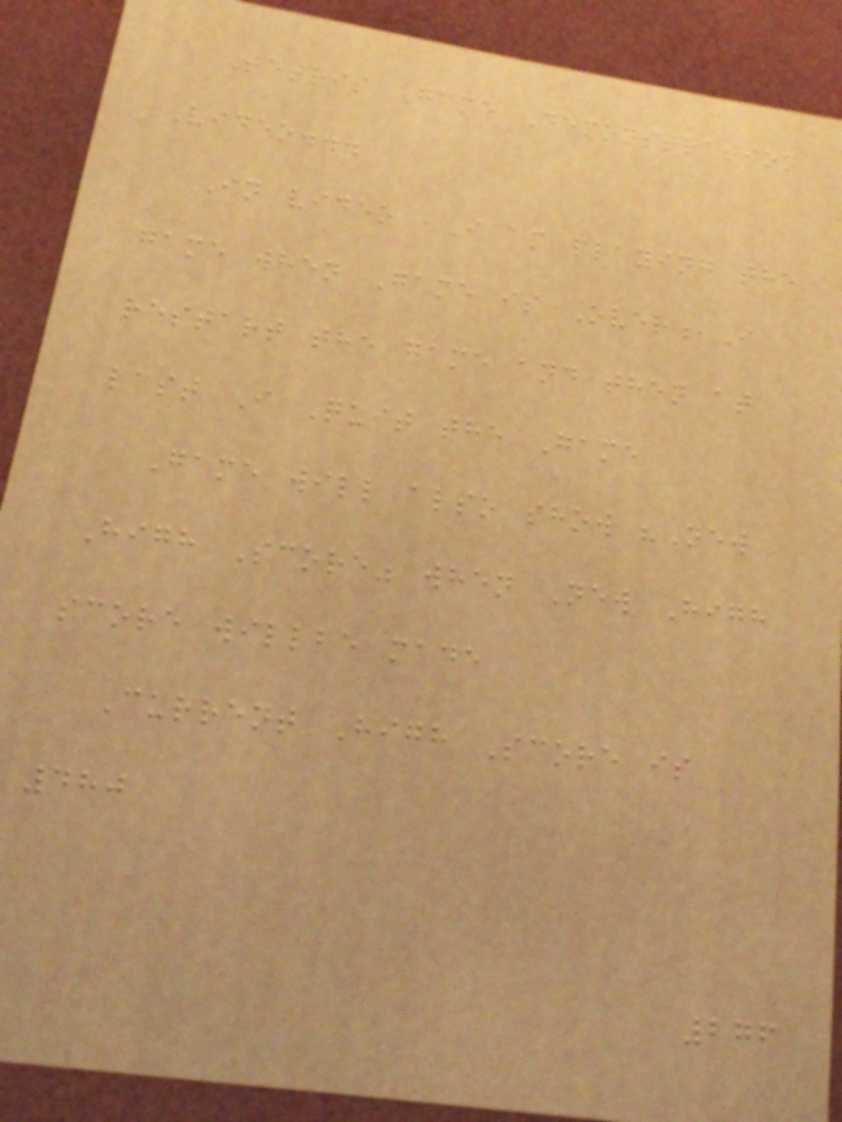Tetris Game Demonstration
Video...
In video ,I am playing the
game when Game is Over,I
restart the game and then at
last I Quit the Game
Game will also show "New
High Score" when New High
score willbe made
Current High Score is
480
276
